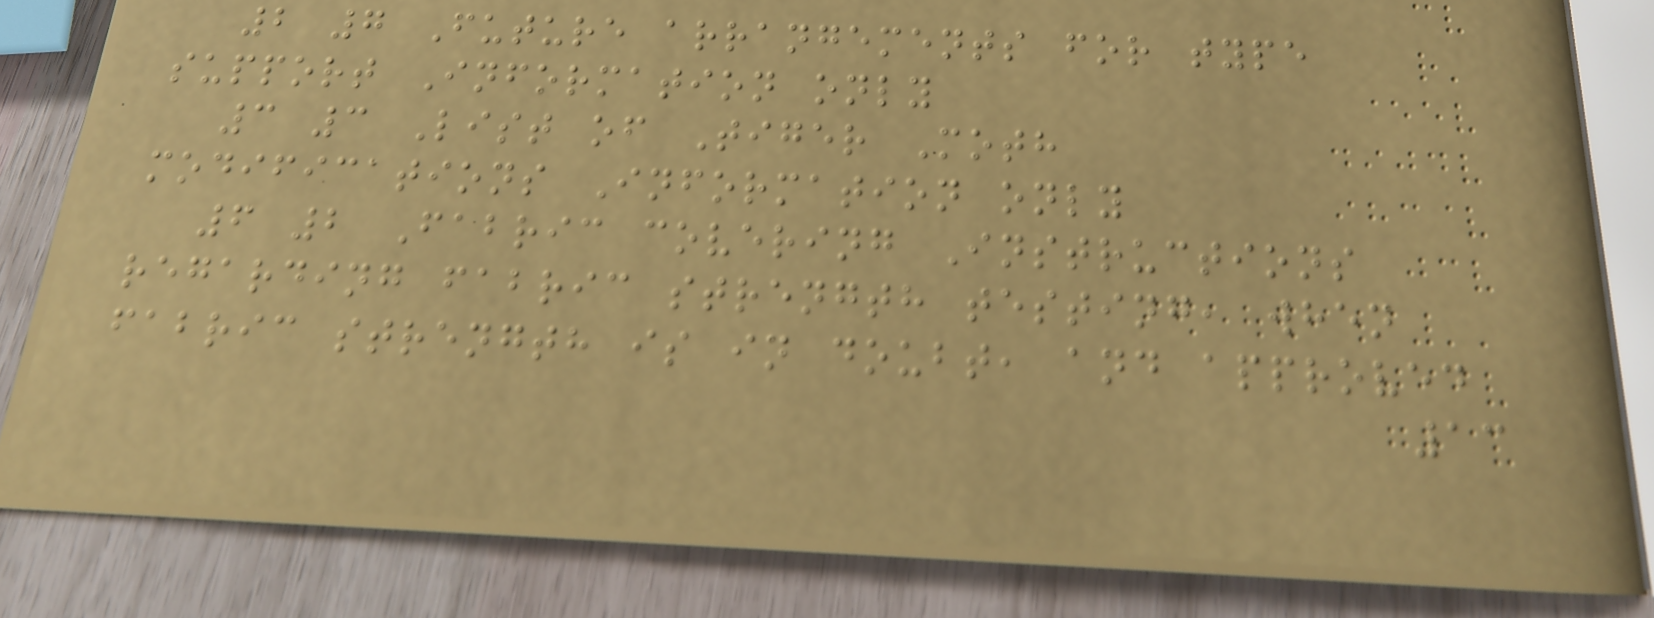2 7 Future arrangements for type
support Information only
3 3 List of Tiger Moth
modifications Information only
6 2 Fabric covering Instructions
regarding fabric strength testing, when
fabric strength is in doubt, and approved
13
